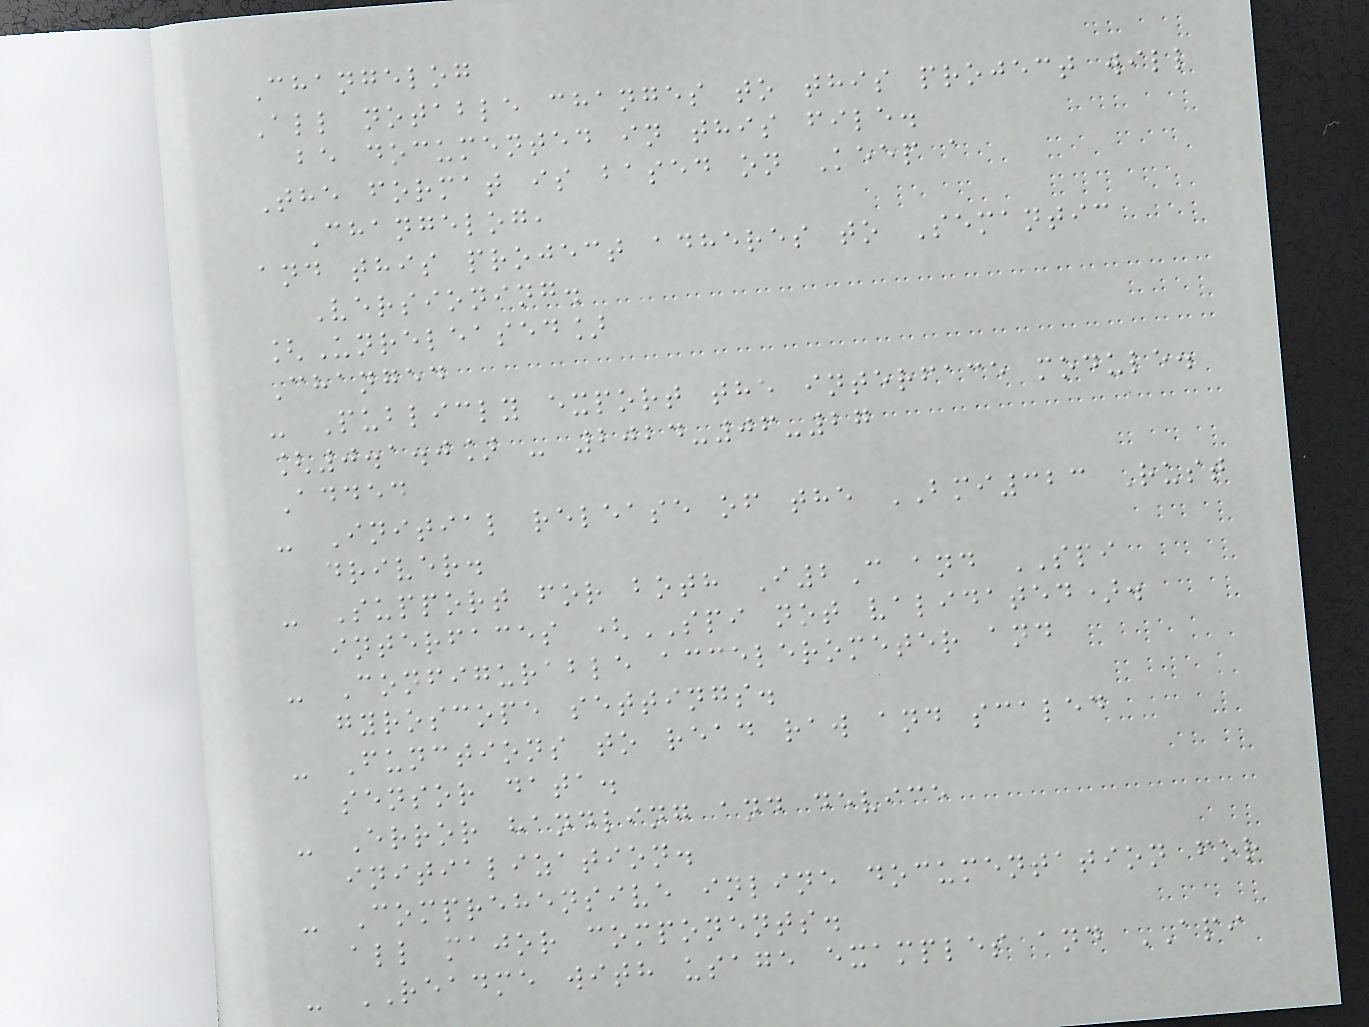Changelog
All notable changes to this project will
be documented in this file.
The format is based on Keep a
Changelog,
and this project adheres to Semantic
Versioning.
[Unreleased]
Changed
- Publicly export the interface module.
[0.1.0] - 2024-06-27
Added
- Initial release of the BMI323 Rust
driver.
- Support for both I2C and SPI
interfaces (SPI not validated).
- Configurable accelerometer and
gyroscope settings.
- Functions to read raw and scaled
sensor data.
- Error handling and device
initialization.
- Comprehensive inline documentation for
all major components.
- README with usage examples and API
